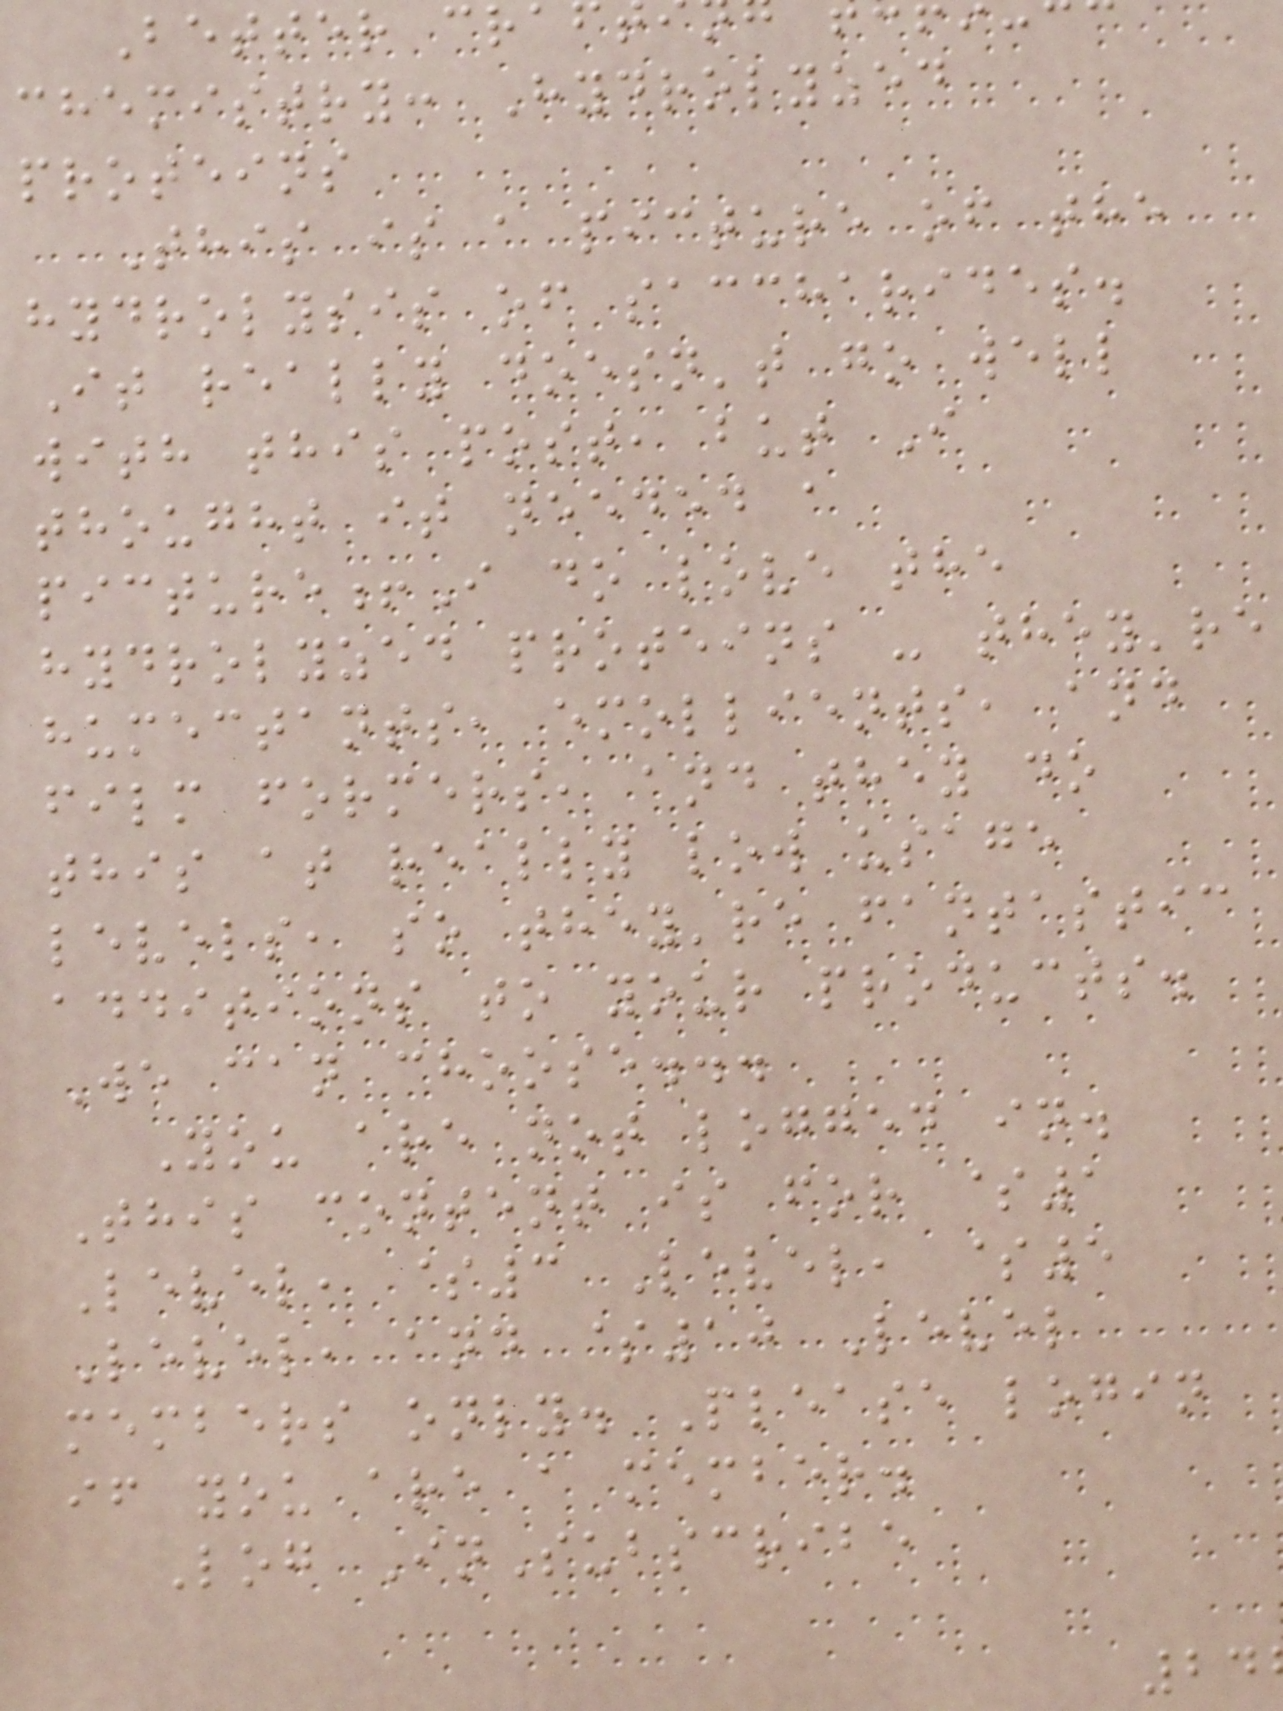Better cra
chemistry: Hydrolyzed
proteins
This is a picture of the
hydrolysis of saccharides.
It really doesn't go well
with this post, but I
thought it needed a
picture!I do love the
hydrolyzed proteins - they're
humectants, emollients, and
film formers, and they do
this at really low usage
levels, so they're fantastic
additions to your products.
We can choose...
You are not logged in.
This content is for $1
Level, $3 Level, $5
Level, and $10 Level
members only. Please login
if you are a member.
Log InSubscribe
